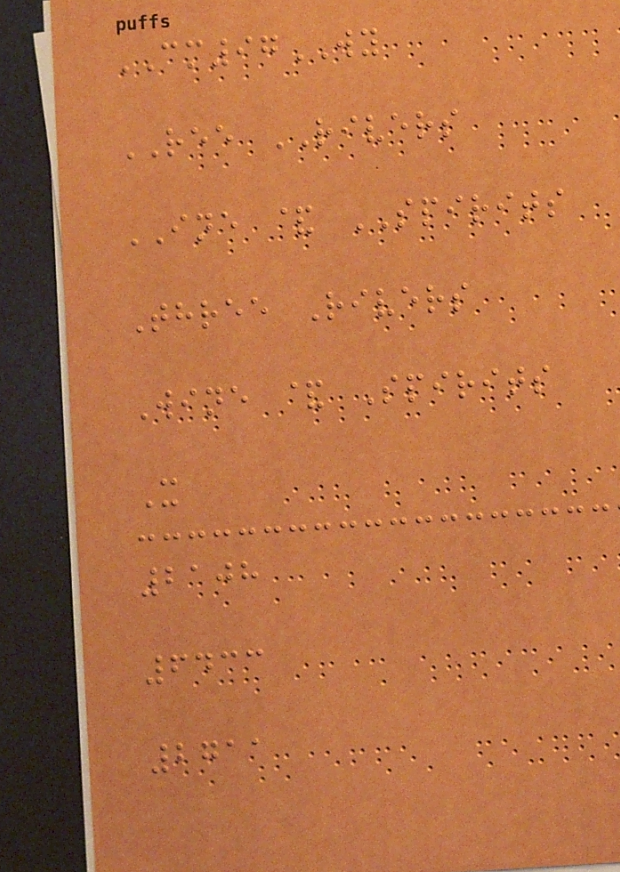CM97WY
REE RIVERS
INE & SPIRITS
Three Rivers
Wine & Spirits
X
2108
6433
2711
